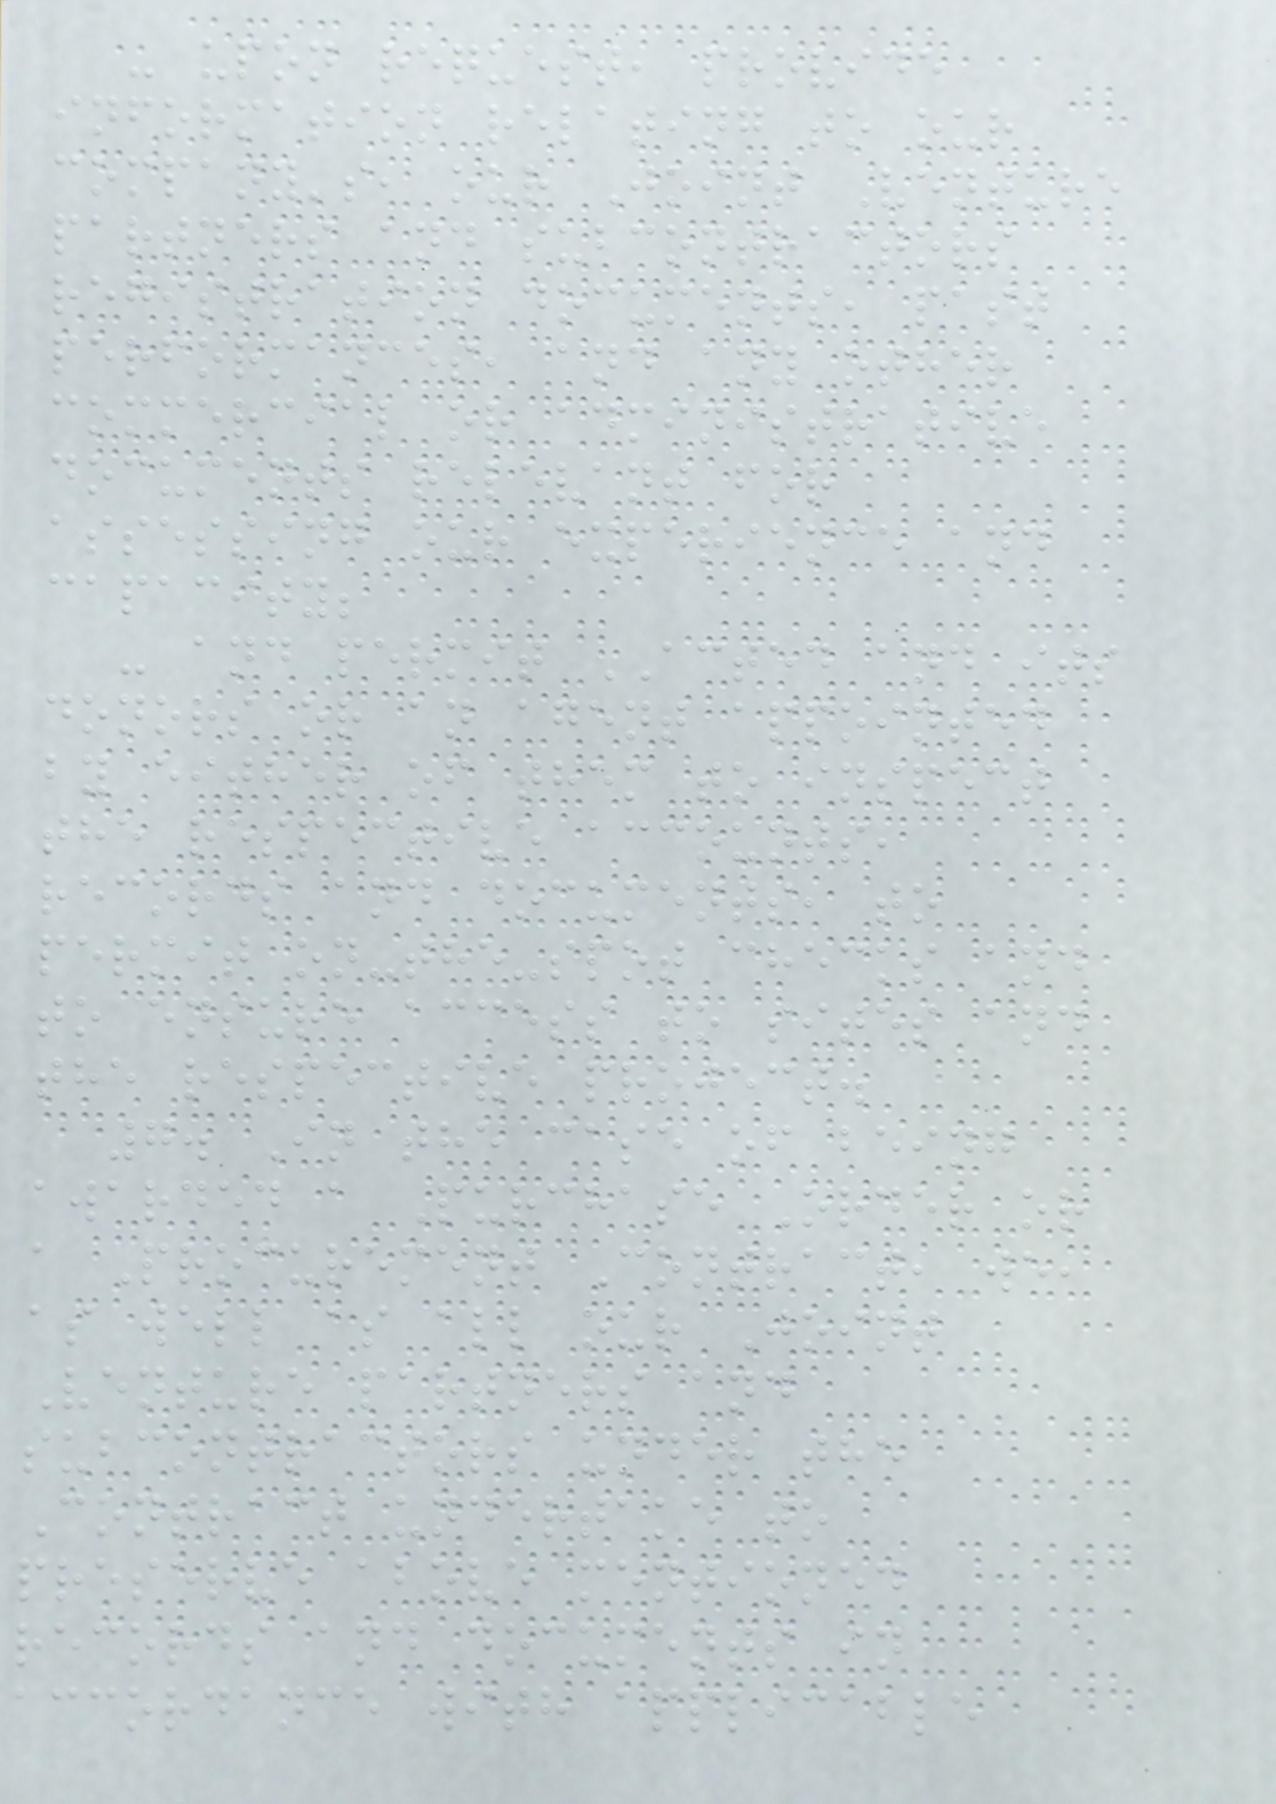- upon request, provide
information relating to our
company's, our Joint Venture
partners and subcontractors
registration documents, past
performances, and any other
commercial or administrative
documents relevant for
assessing our experience and
capacity;
- and permit ACTED and its
donors or an agent appointed
by either of them to inspect
the respective accounts,
records and documents, to
permit on-the-spot checks and
to ensure access to sites and
the respective project.
7. In the case of being
awarded a Purchase Order or
a Procurement Contract, we,
as well as all our Joint
Venture partners and
subcontractors under the
Contract undertake to
preserve above mentioned
records and documents in
accordance with applicable
